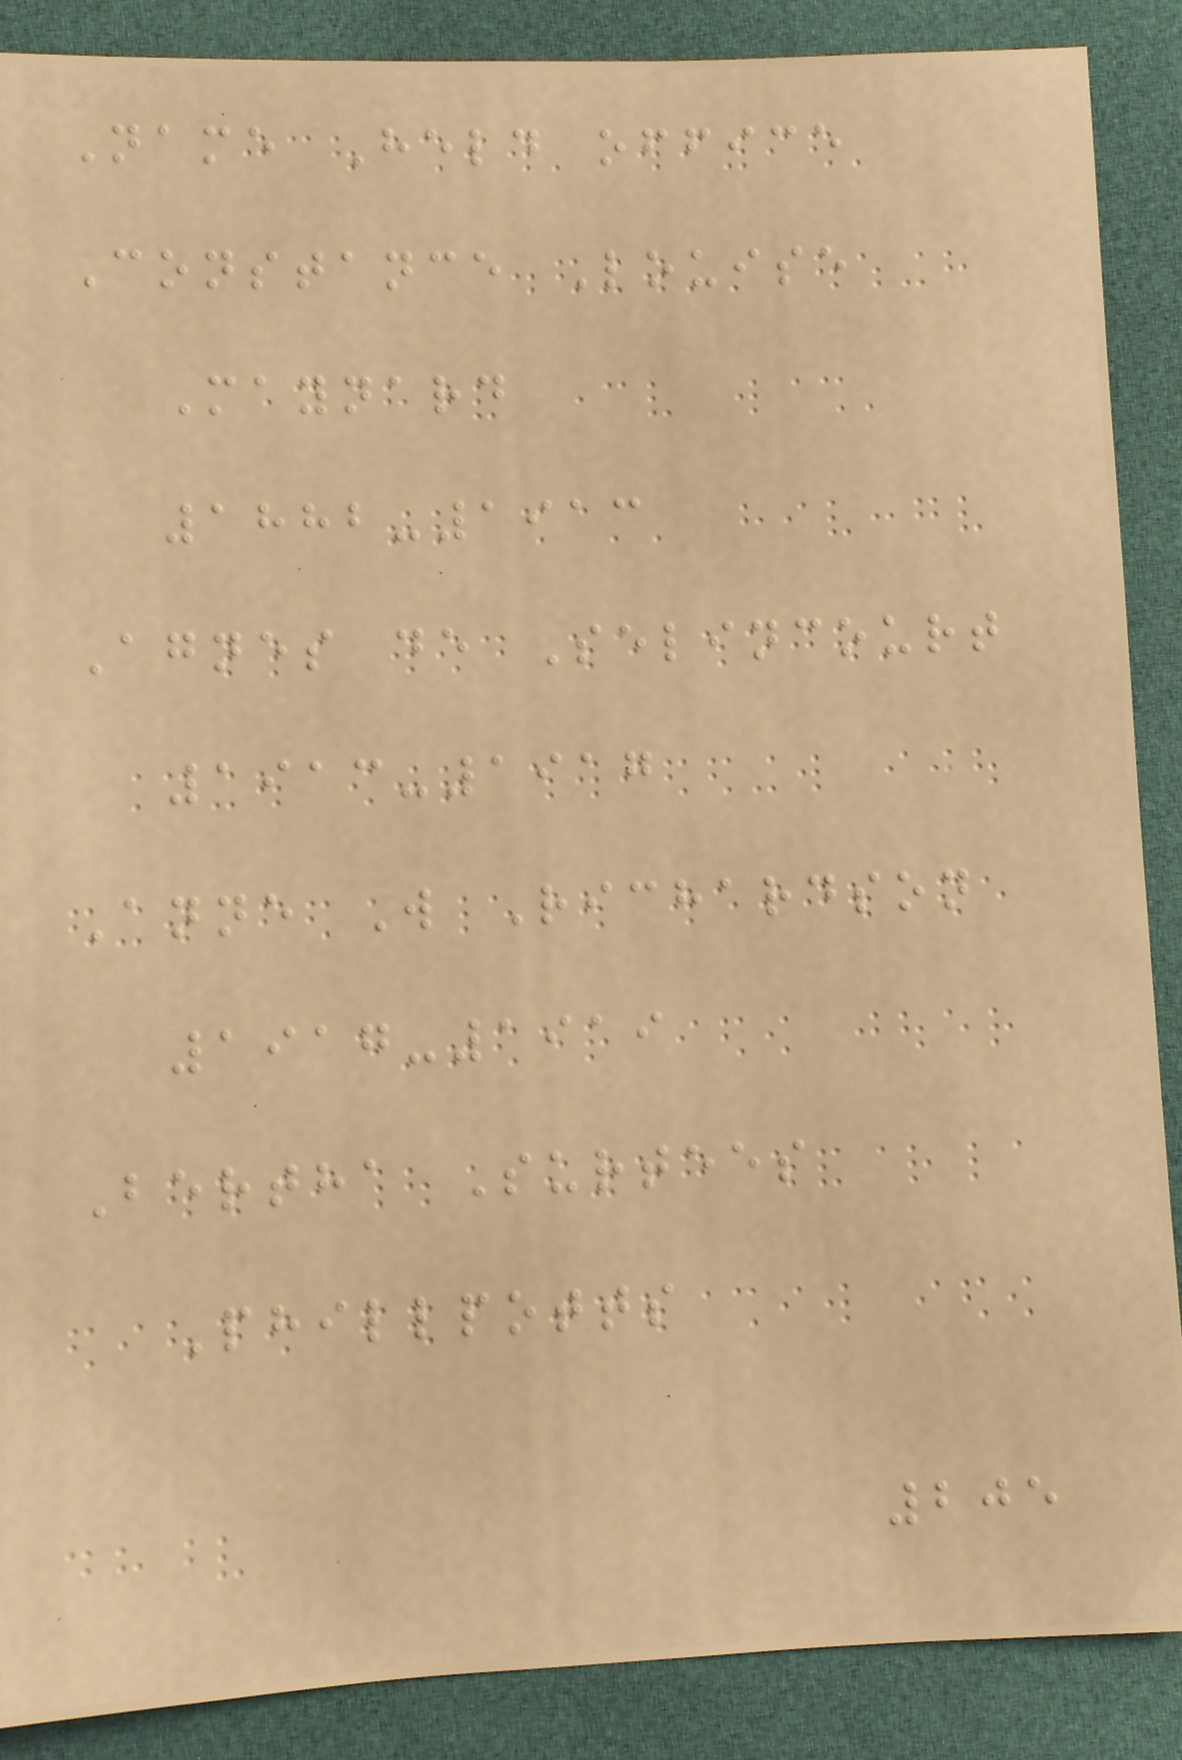Name Held office
Constance Louise
Maynard
1882-1913
Agnes de Selincourt
1913-1917
Anne W Richardson
1917-1919
Bertha Surtees
Phillpotts
205
